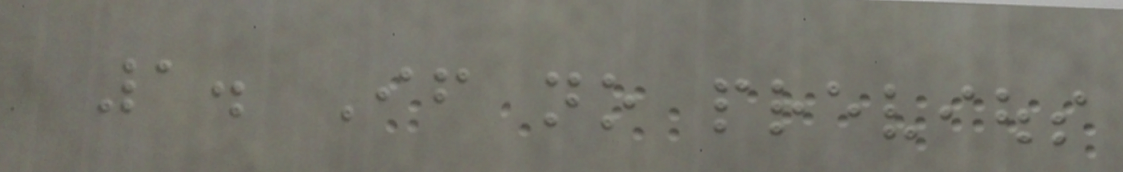1. If no previous
